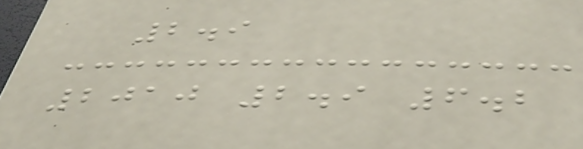2.9
2010 2.9 6.2
